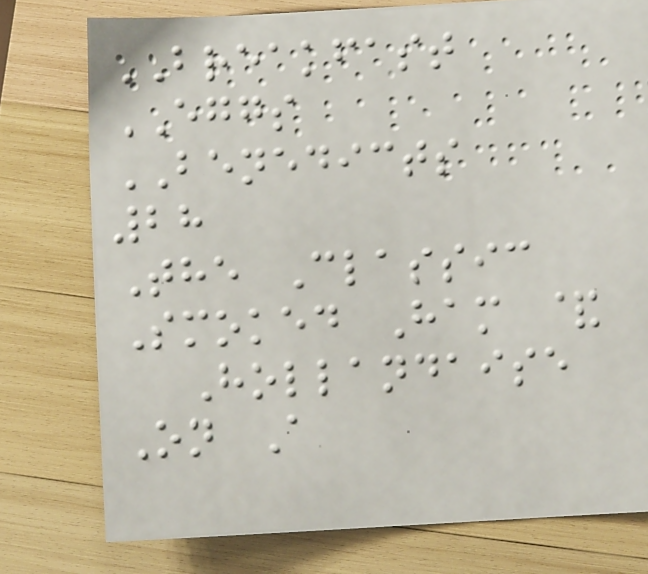BREAKFAST
EGGS
BENEDICTS
28
The Classic
Smoked Ham &
Hollandaise
On A
